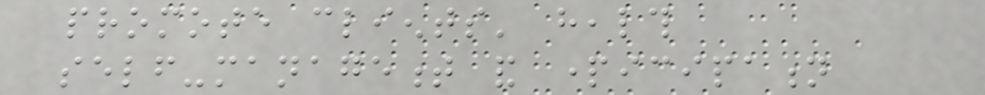promote clients' health
self-management and participation
